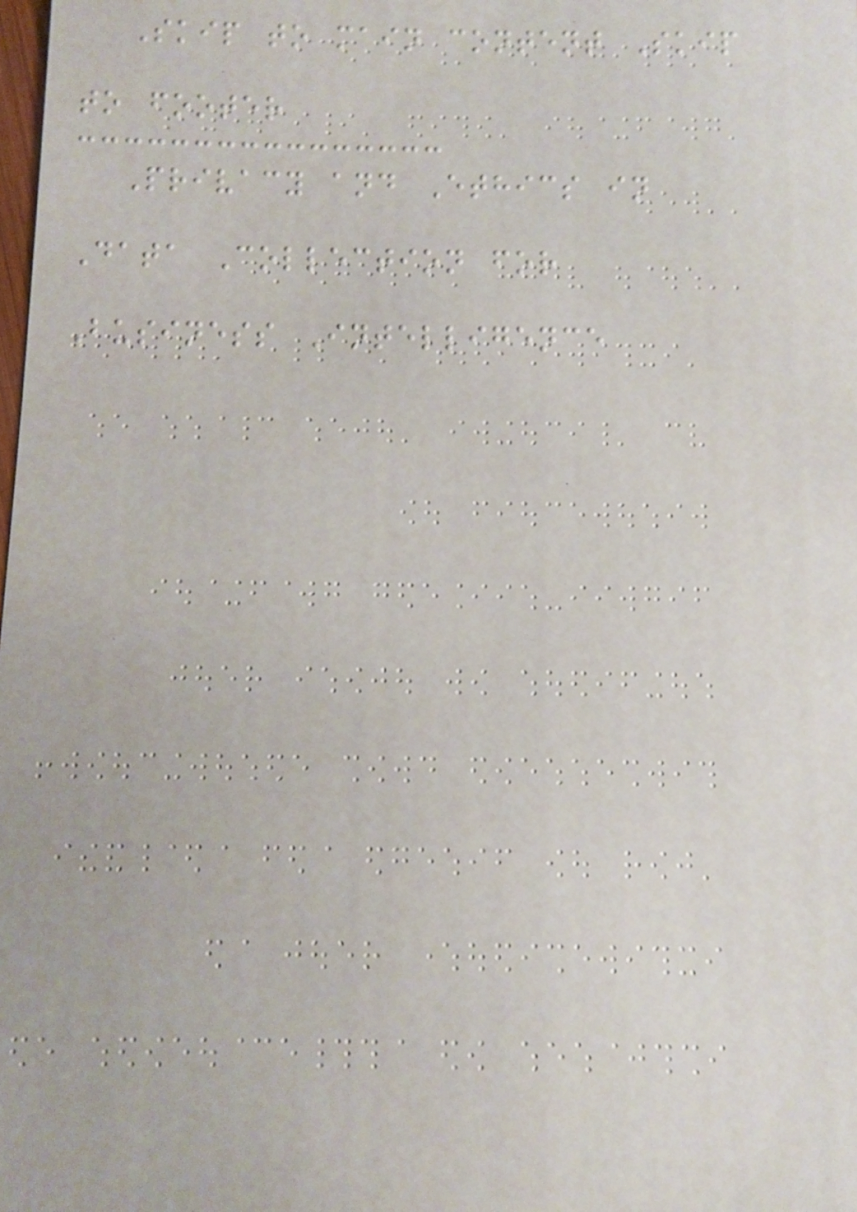Skip to main content Skip
to footer
Privacy and Ethics in
Data Collection for
Business Intelligence
